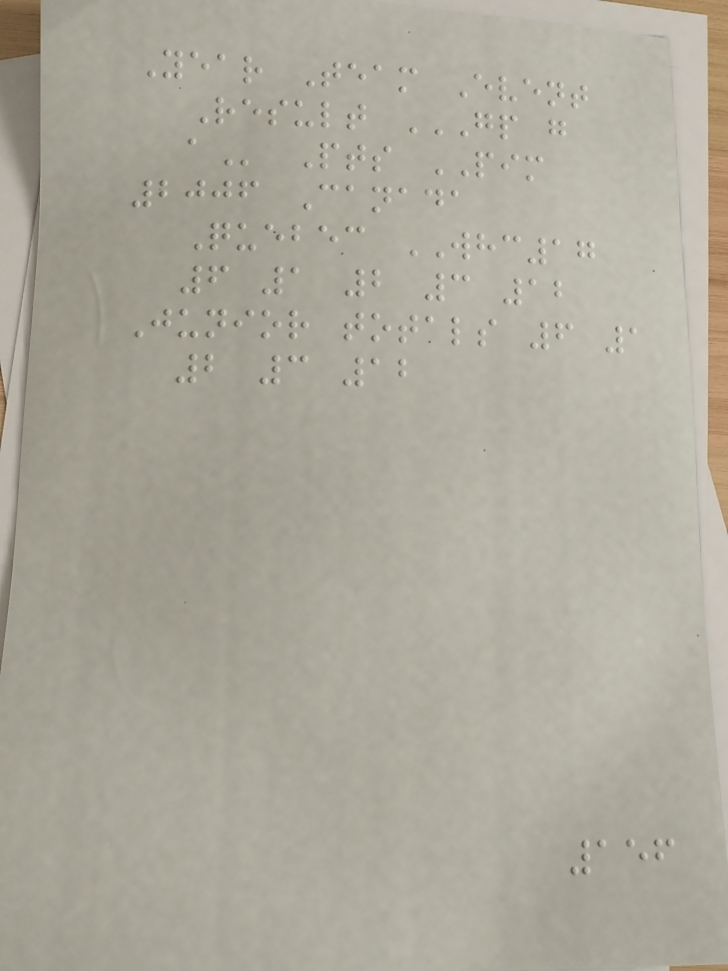Year Team Event
Result GP G
A Pts PIM
2006 Canada
Quebec WHC17
6 1 2 3 12
Junior totals 6 1
2 3 12
156
